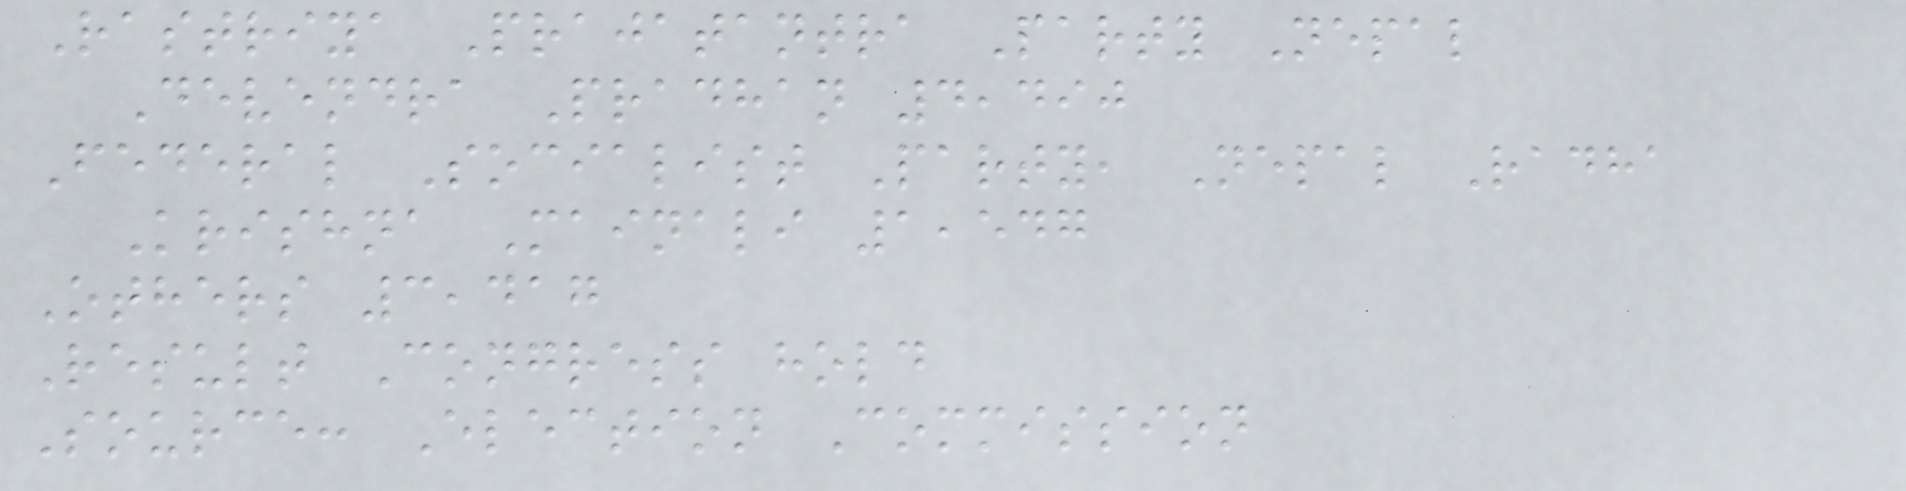Rastriya Prajatantra Party Nepal
Devendra Pradhan 4,490
Federal Socialist Party, Nepal Radha
Krishna Mainali 1,547
Others 3,417
Result Congress hold
Source: Election Commission
